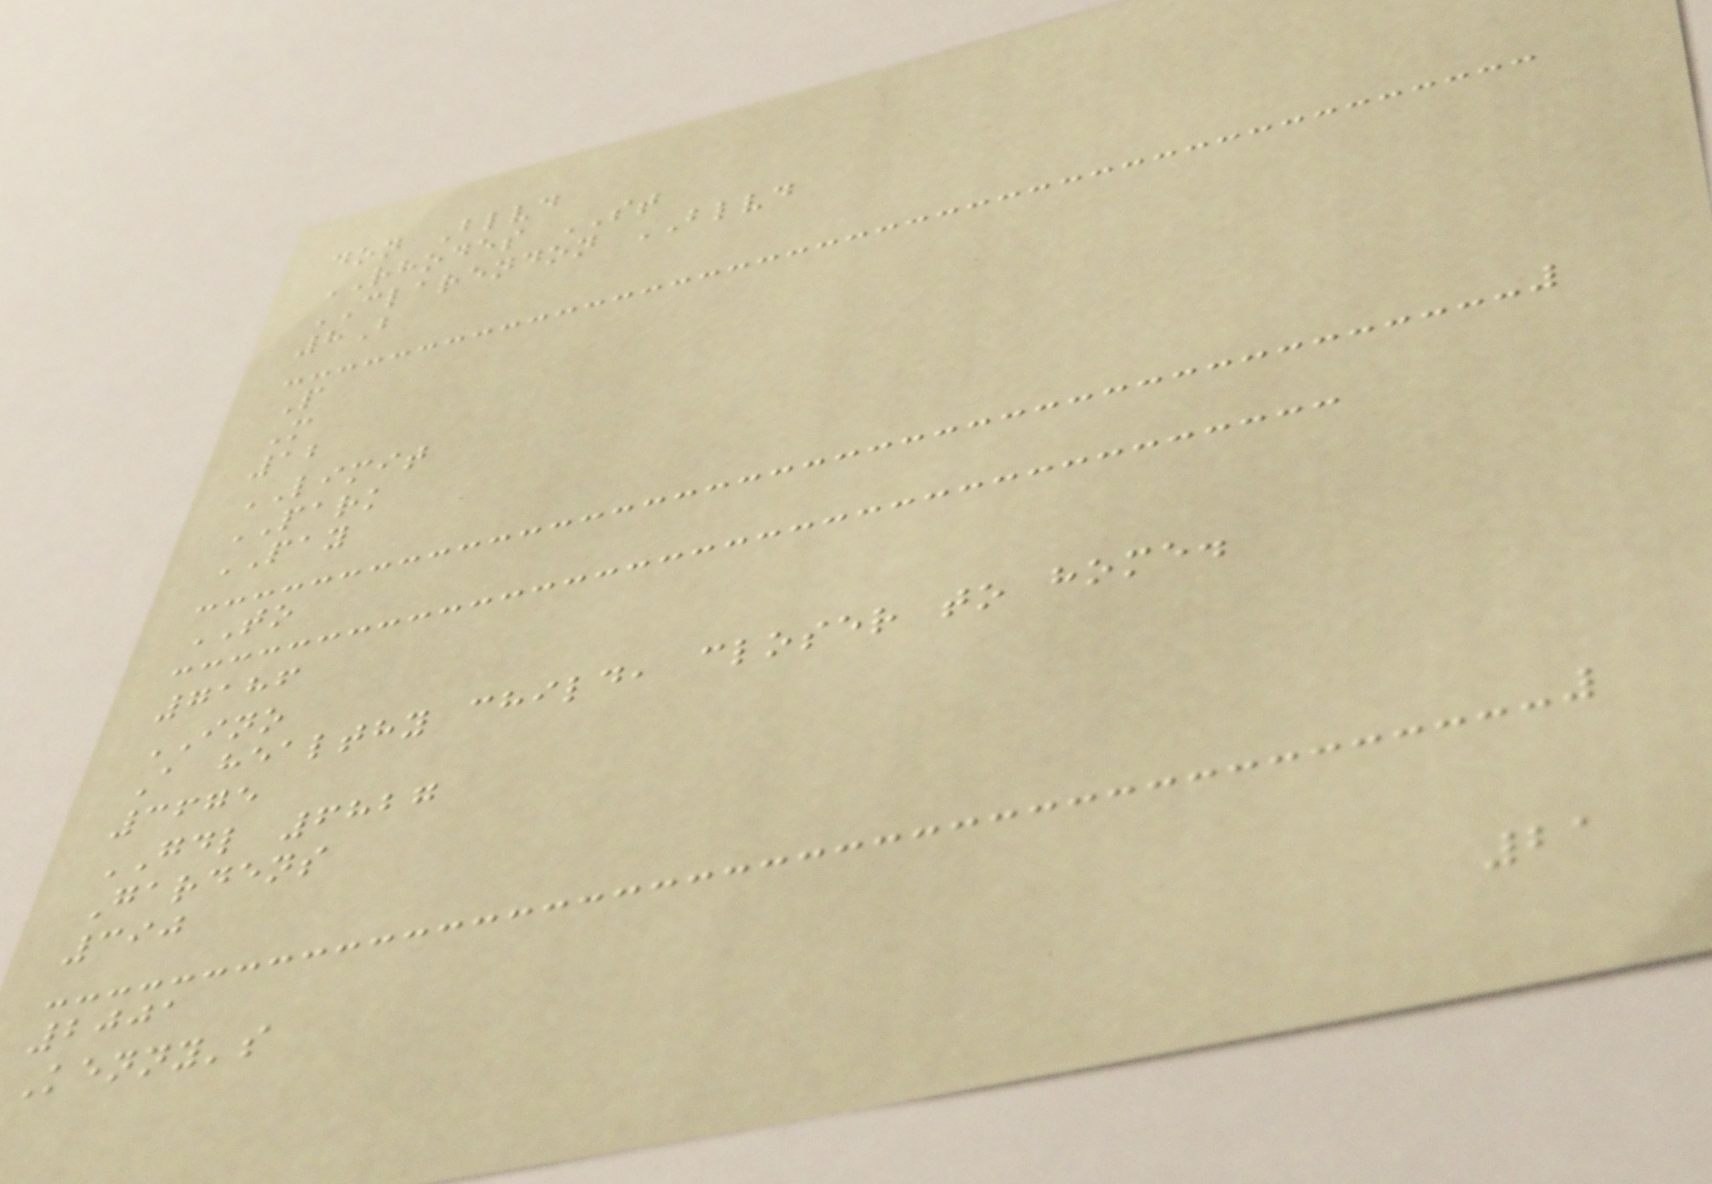don Blvd
RHODES ST
CLARENDON BLVD
8B
P
M
12
LIMIT
PARK
PAY
TO
7186
INO
A healthy child, closer to home.
3675
GDL 6827
Gardens
390
2001
Kenny's
21
